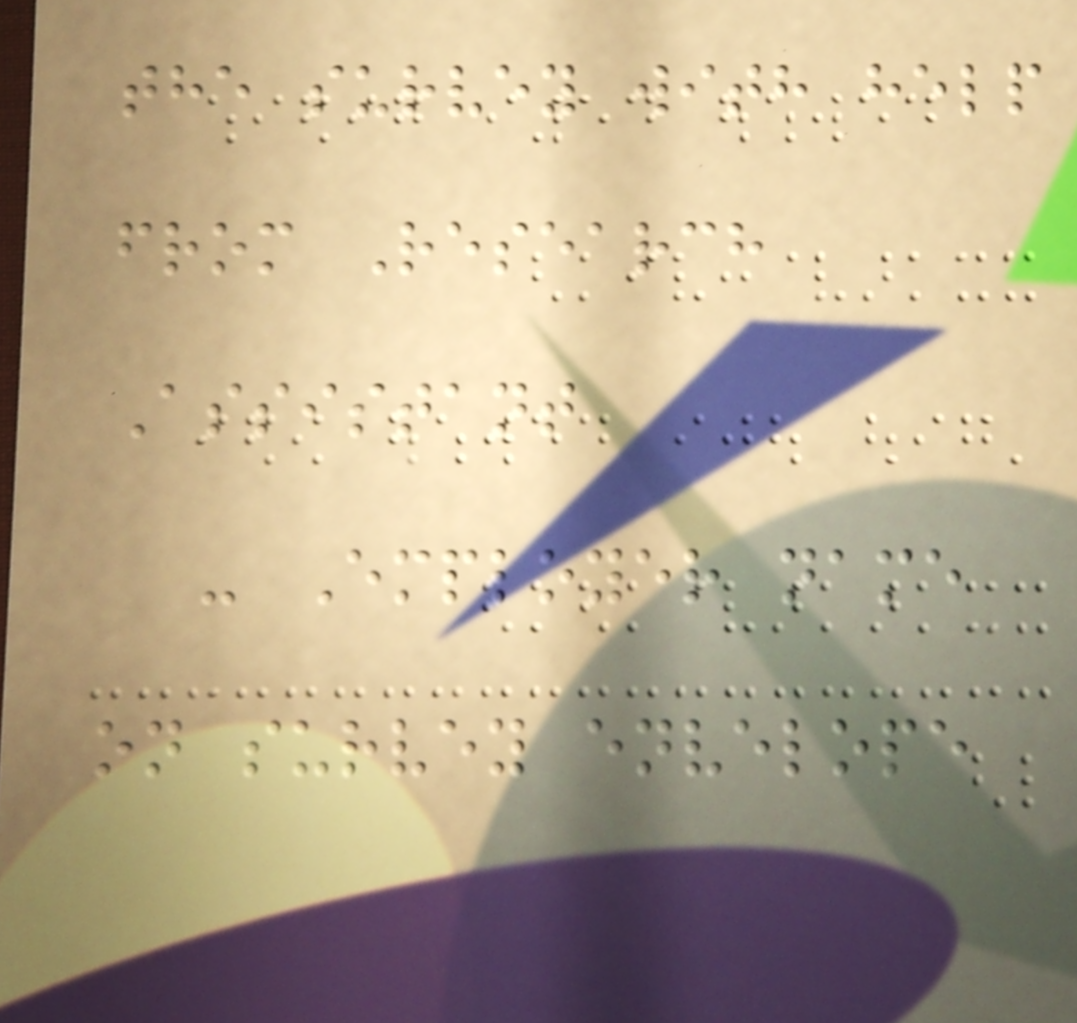the survey with help
from Research
Assistant
- Employer name
on survey envelope
